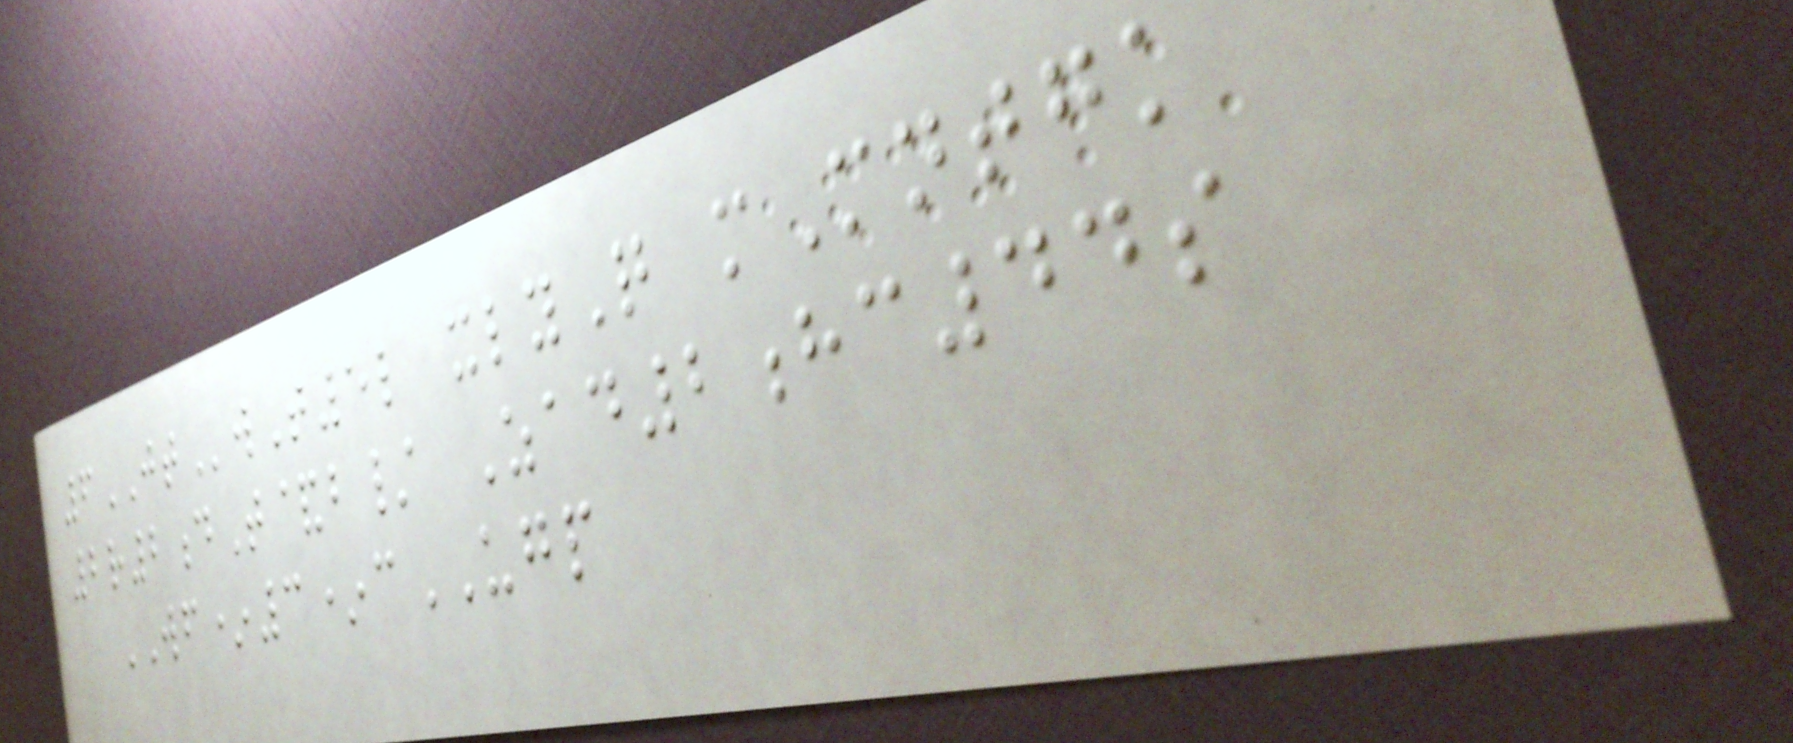6JTwT5l xlyQ mMntgk
2r2dT&b/ Zad2hc44s
WF*3*cUGP
